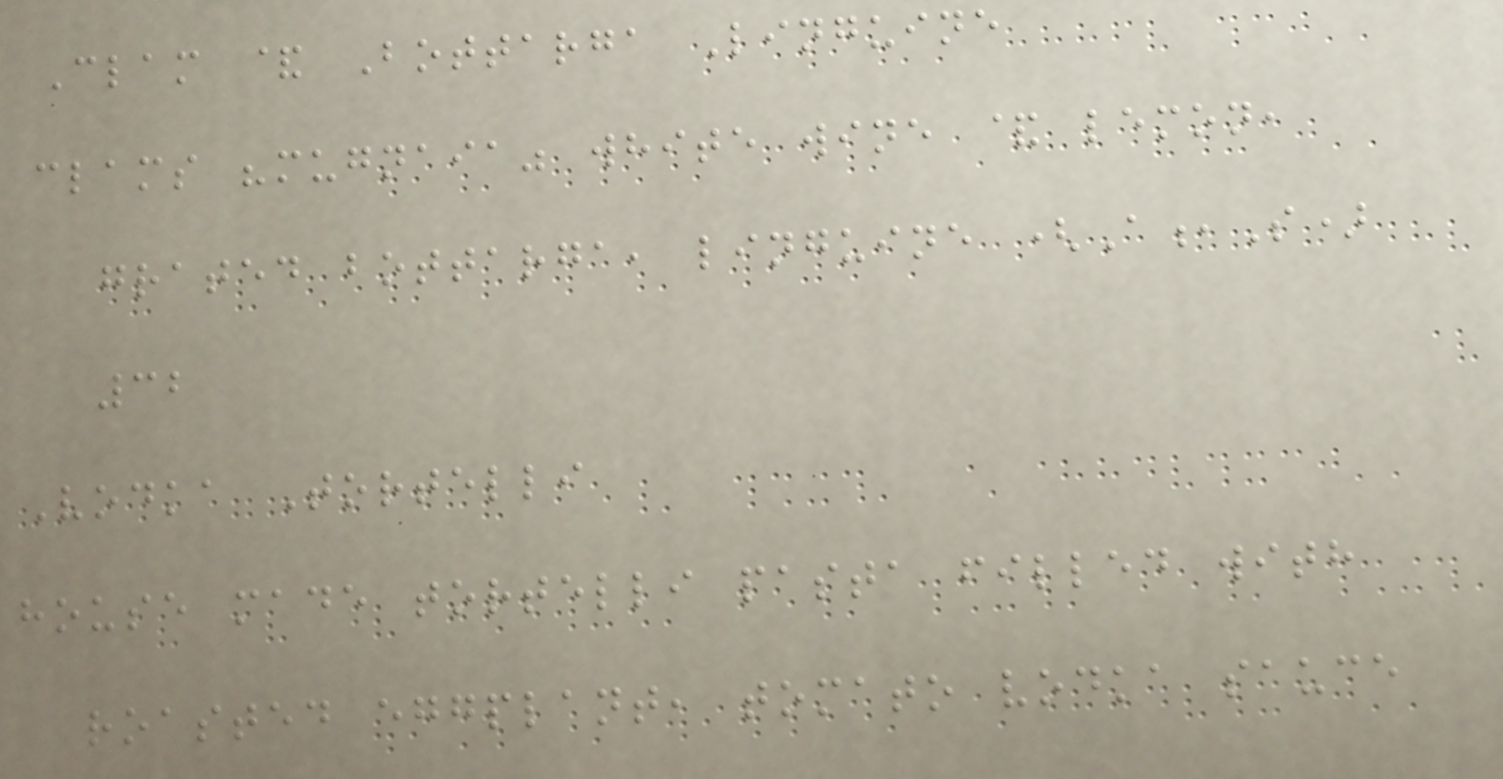Clam & Bottarga Linguine
clams "mugnaia" white wine & lemon,
grated bottarga, linguine (A,S)
32
Vodka Tortelli
house made tortelli pasta filled with
roasted eggplant, tomato vodka sauce
